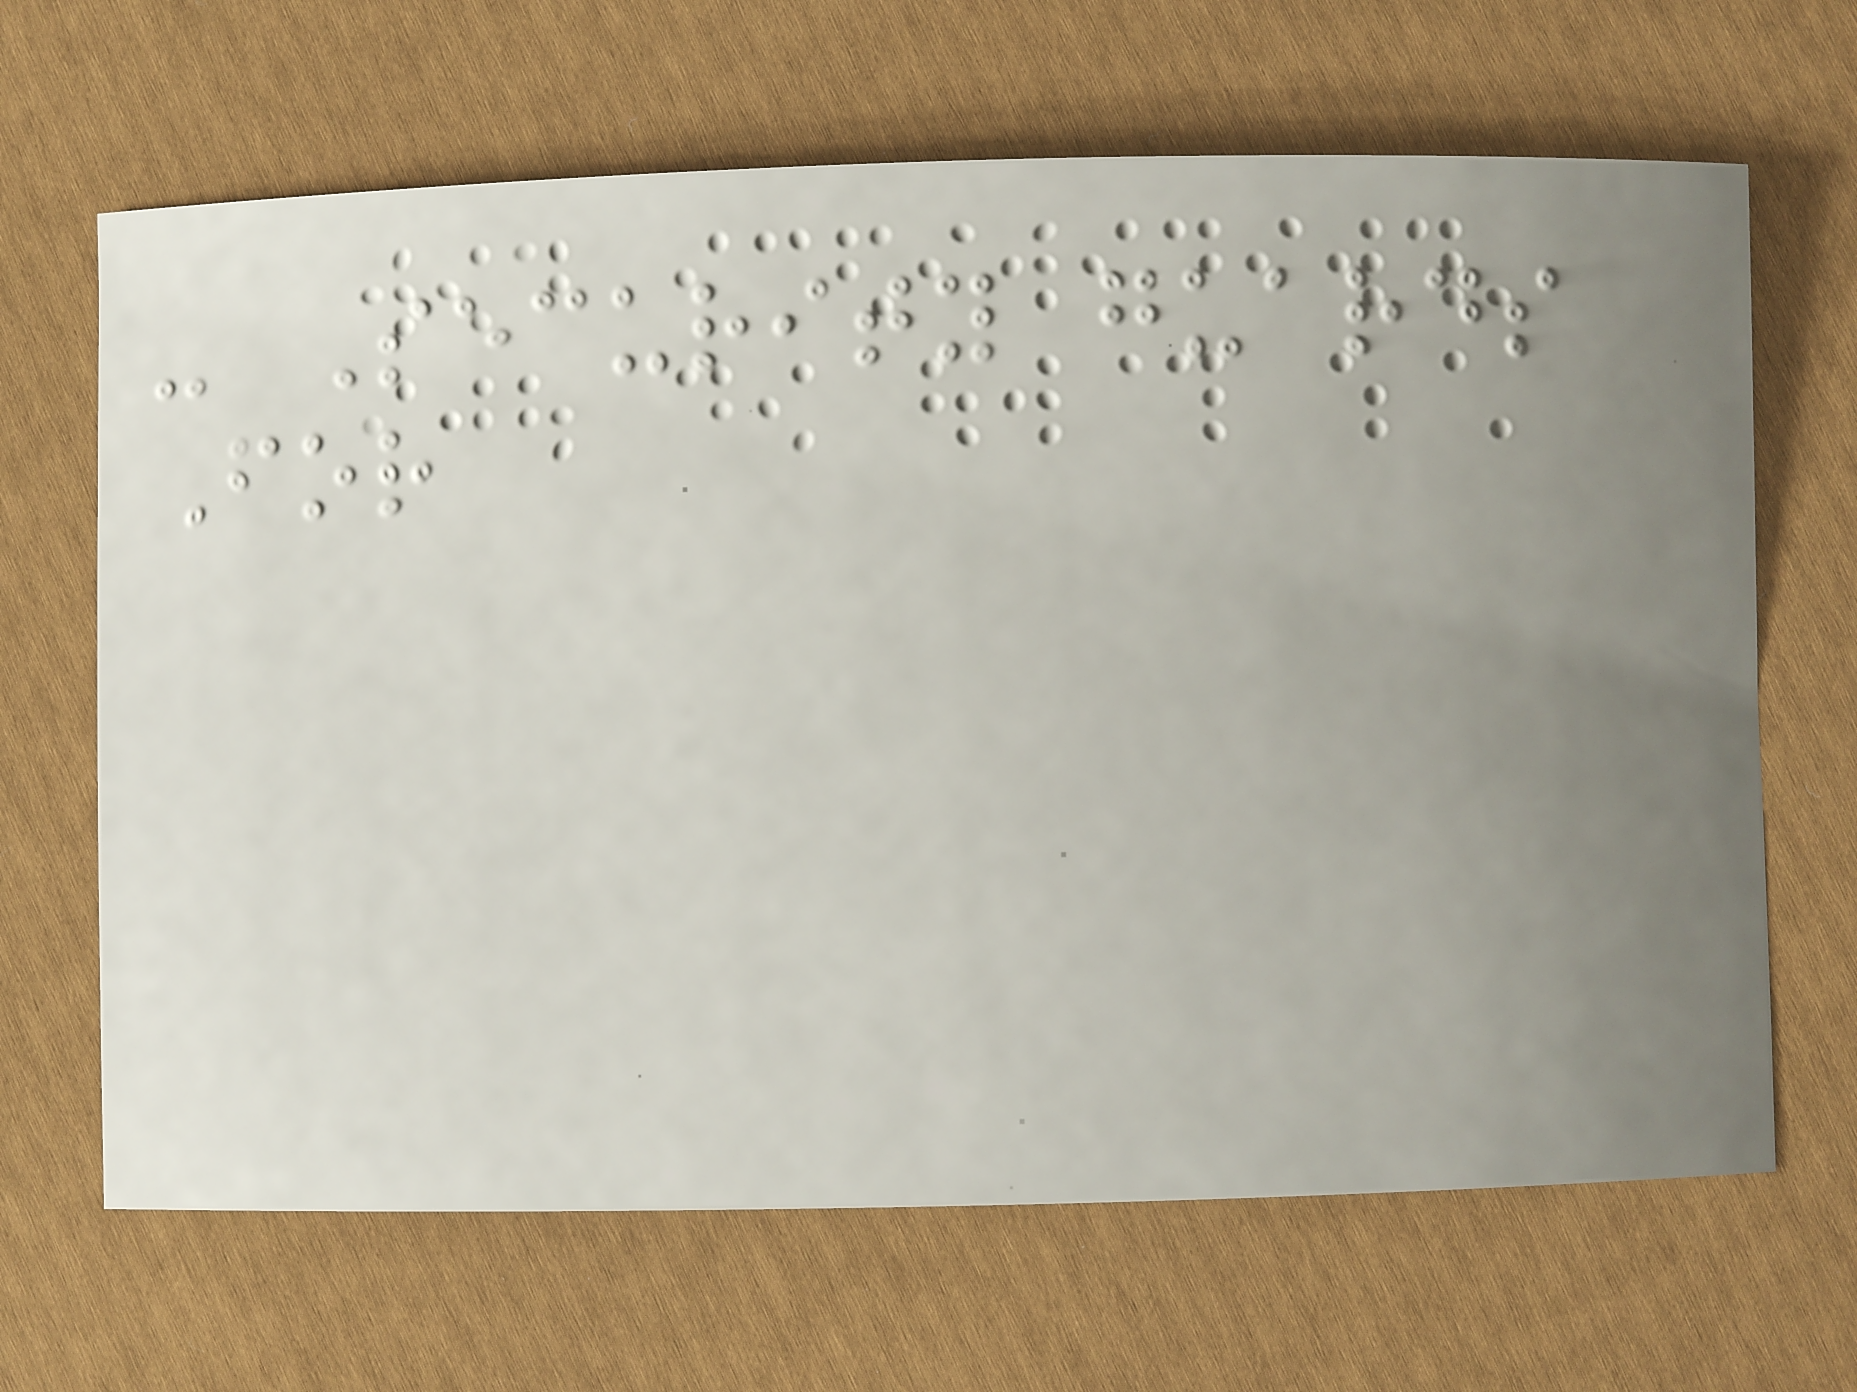- Security guards
For
